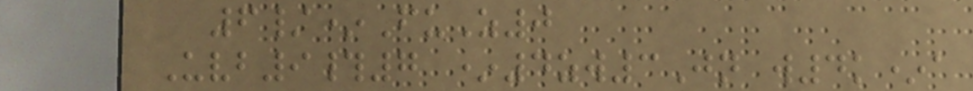6/*FuZ0
Uvb9#7 *4zw3Jn w4k*a
